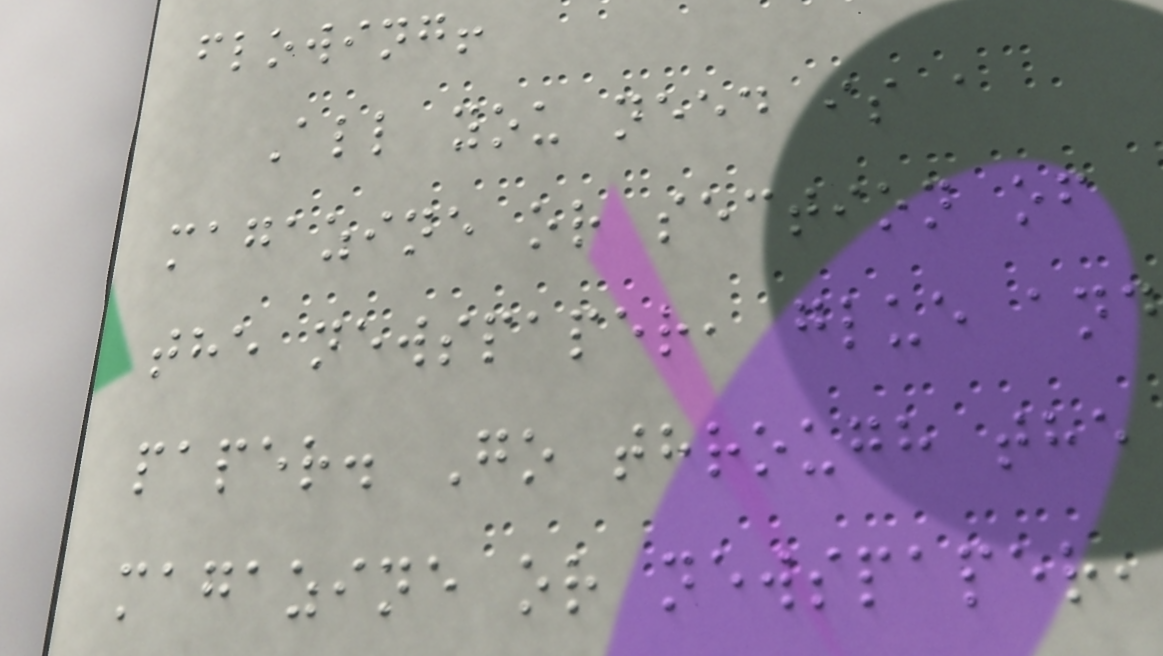flowing!
All you need is a
magazine or section of
the newspaper, glue and
paper. Go through the
magazine or newspaper,
